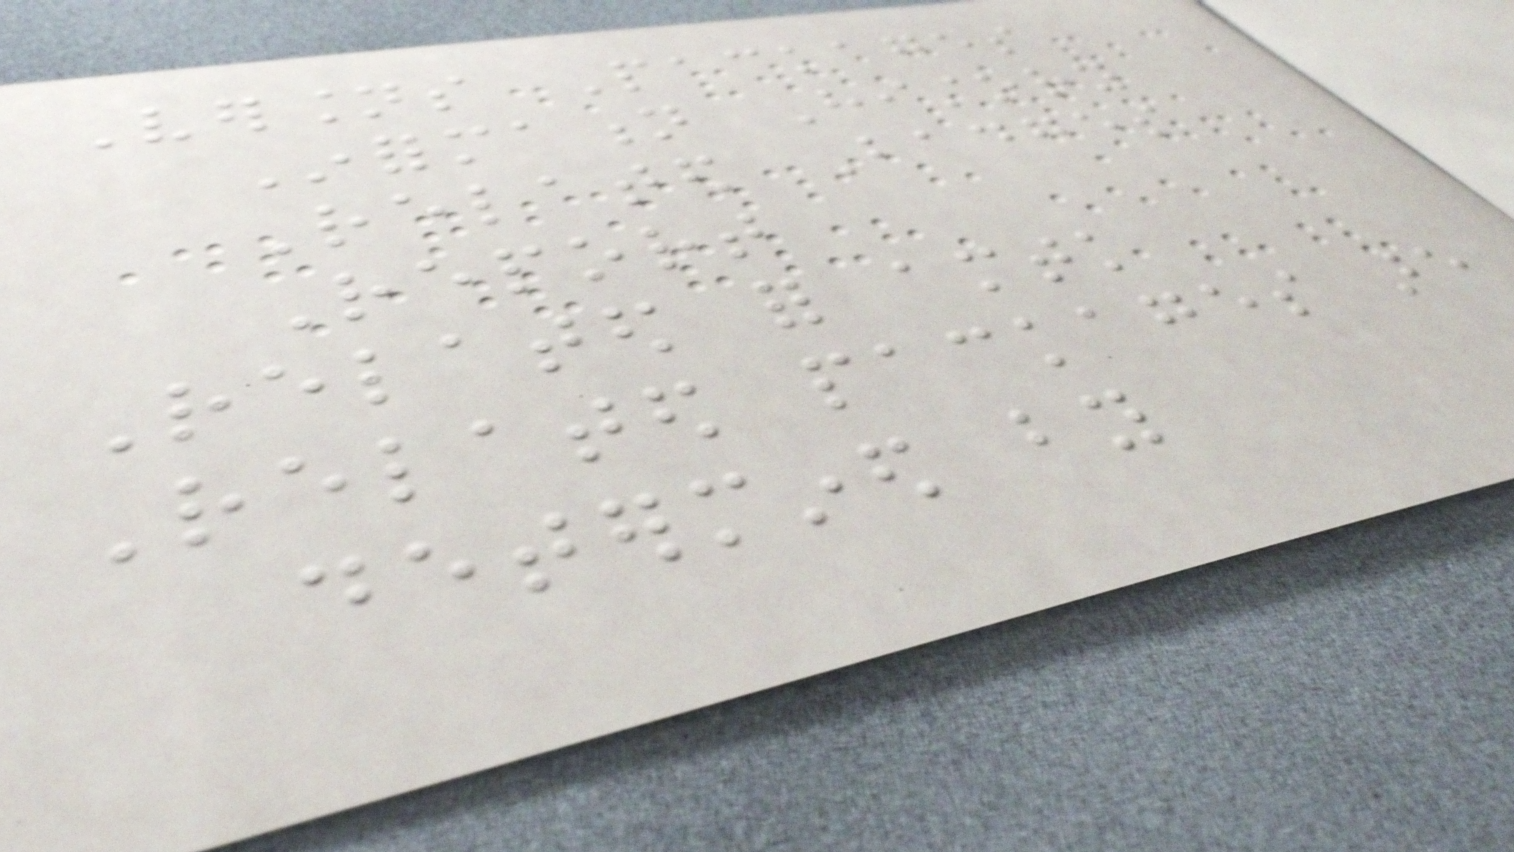Versions Packages
Information History
Related Badges
Report
Related for amtk
Related packages are
determined by
